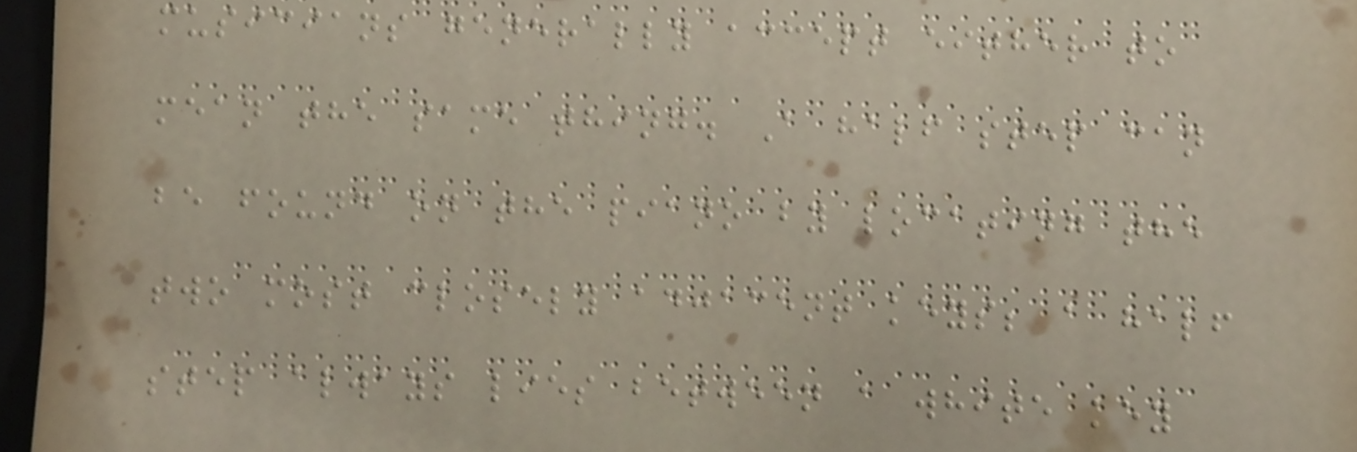musicians generally accept either to
mean the same thing. A half step can
be found on the piano by locating the
two most closely adjacent keys; a half
step always lies between a white key
